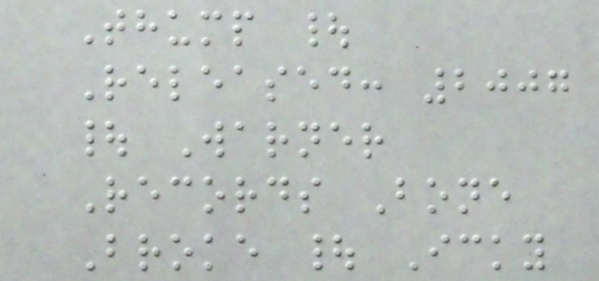Thump |
Released: 2007
| Warner
Records Bone
Broke | Icky
